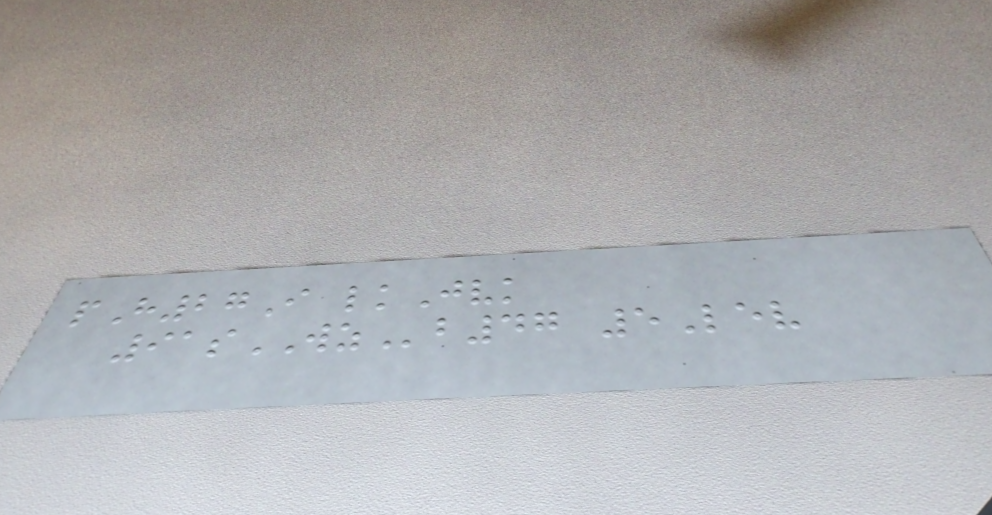pH27I lkJvk
91sWZb47 5Lev
